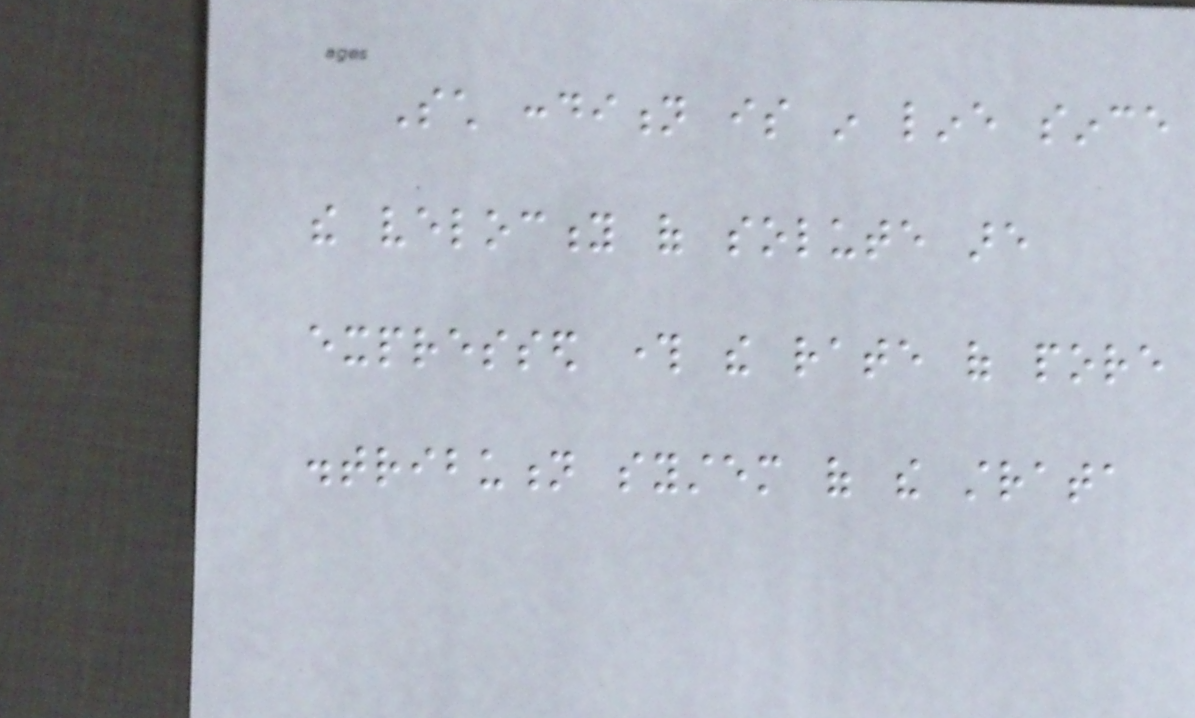Such condition is in line since
the velocity of solute are
expressed through the rate of pore
distribution system of the strata
